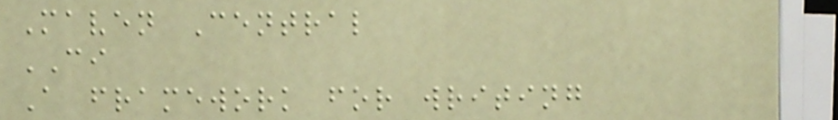Maven Central
CI
A framework for writing
